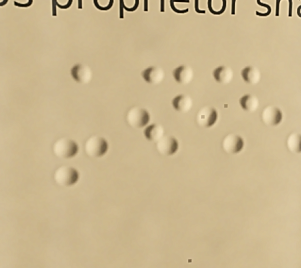and
